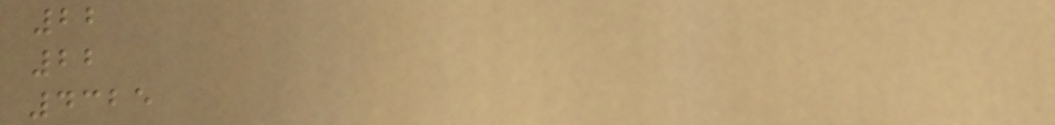22
22
4325
